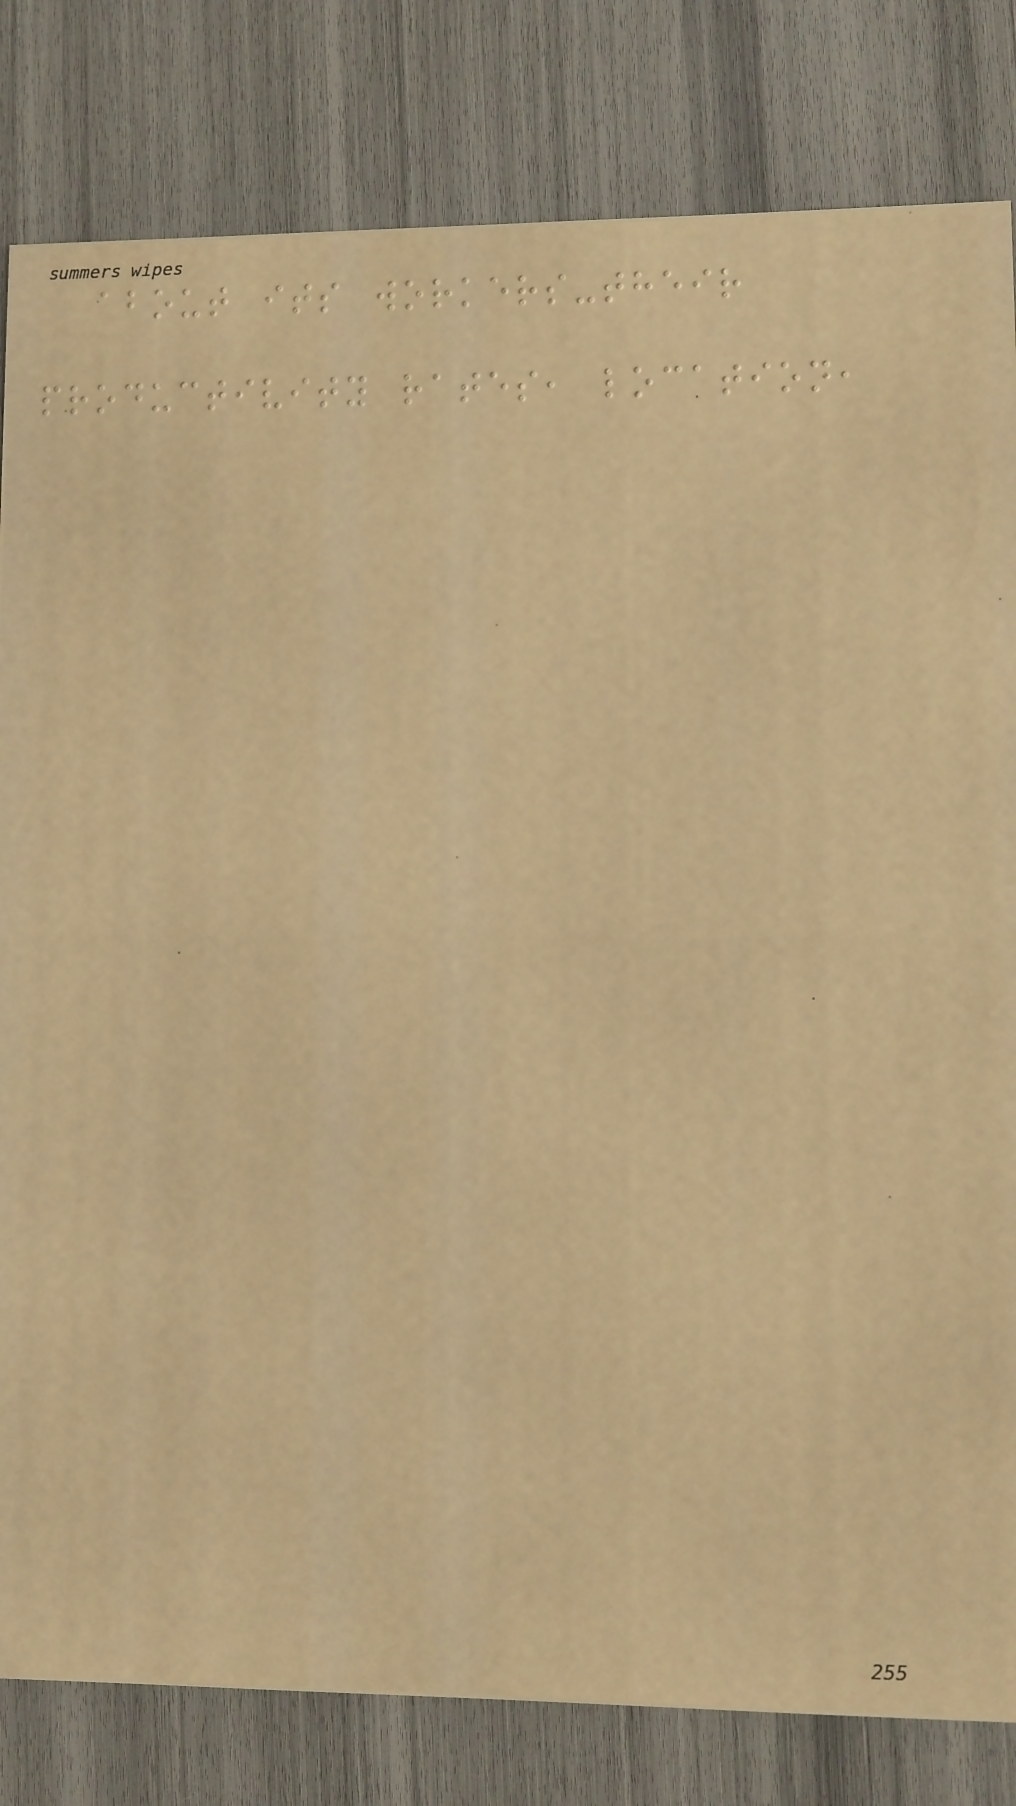about its workers-their
productivity rates, location,
